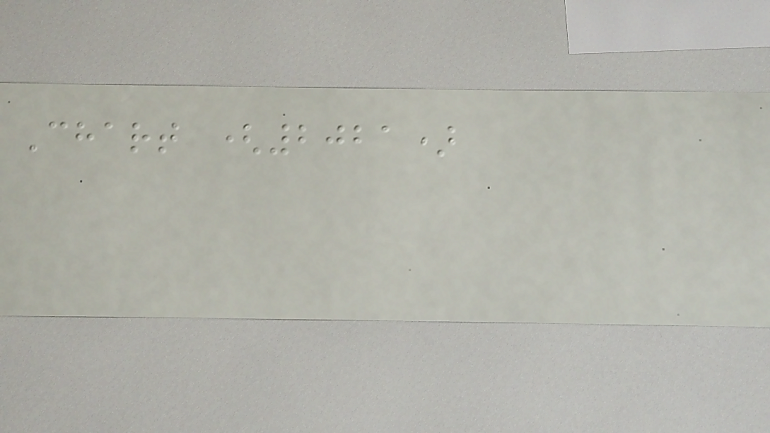Chart (2021)
